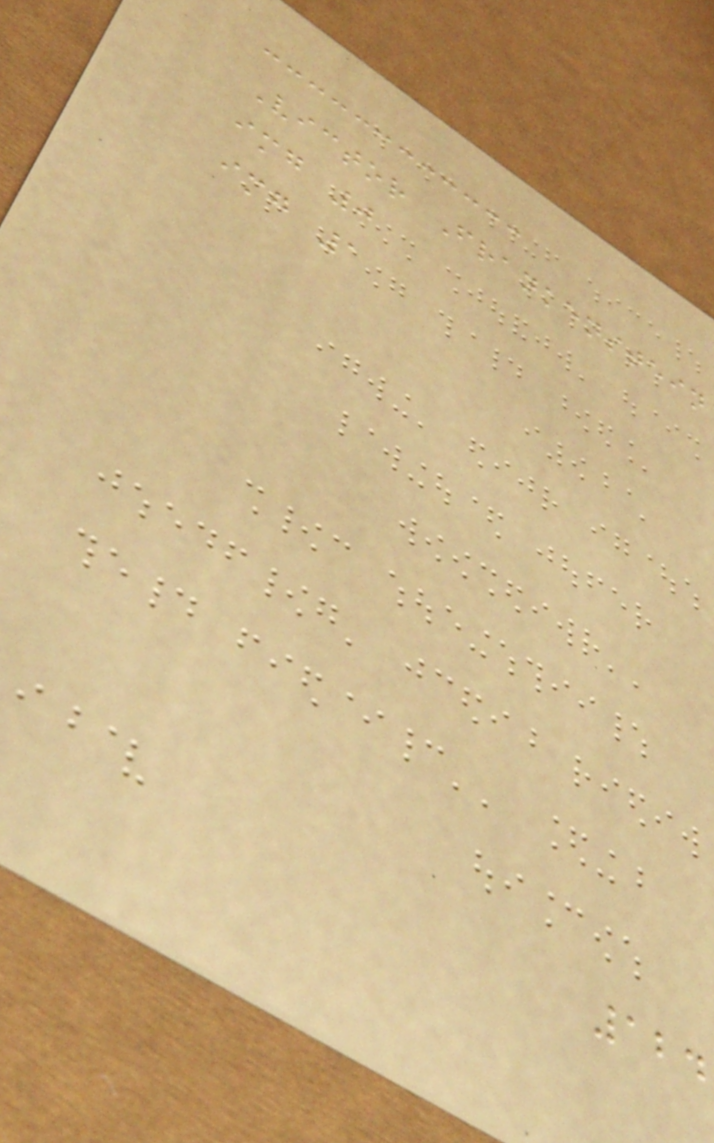Victor Frankenstein
img 0
img 1
124
